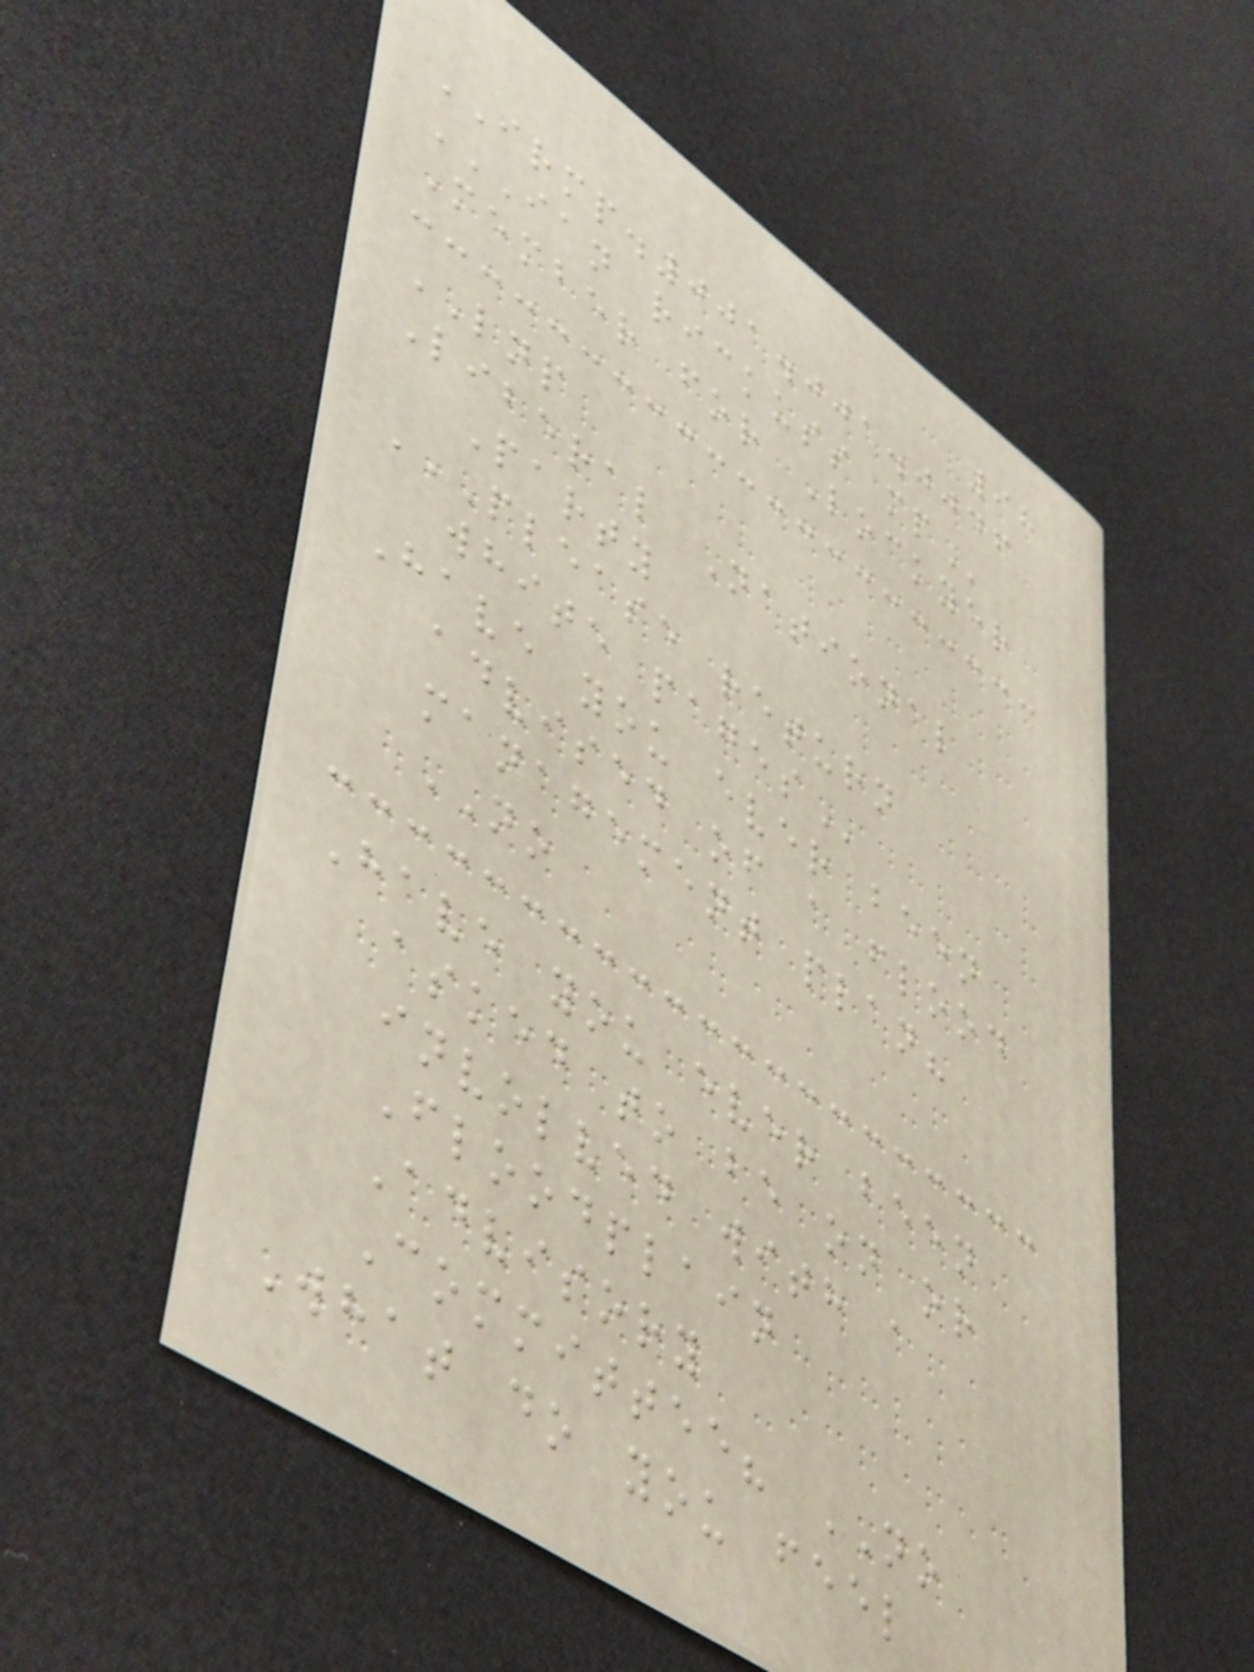98
IRMP.001.001.0046
IAN RICKUSS MP
Member for Lockyer
LNP
Liberal National
Party
PLEASE RETURN
WHITE PAGES
Have you ever been
advised of a flood
management plan?
NO
Have you ever been
asked to be on or
involved with a
Floodplain
Advisory
Committee? NO
What do you feel
